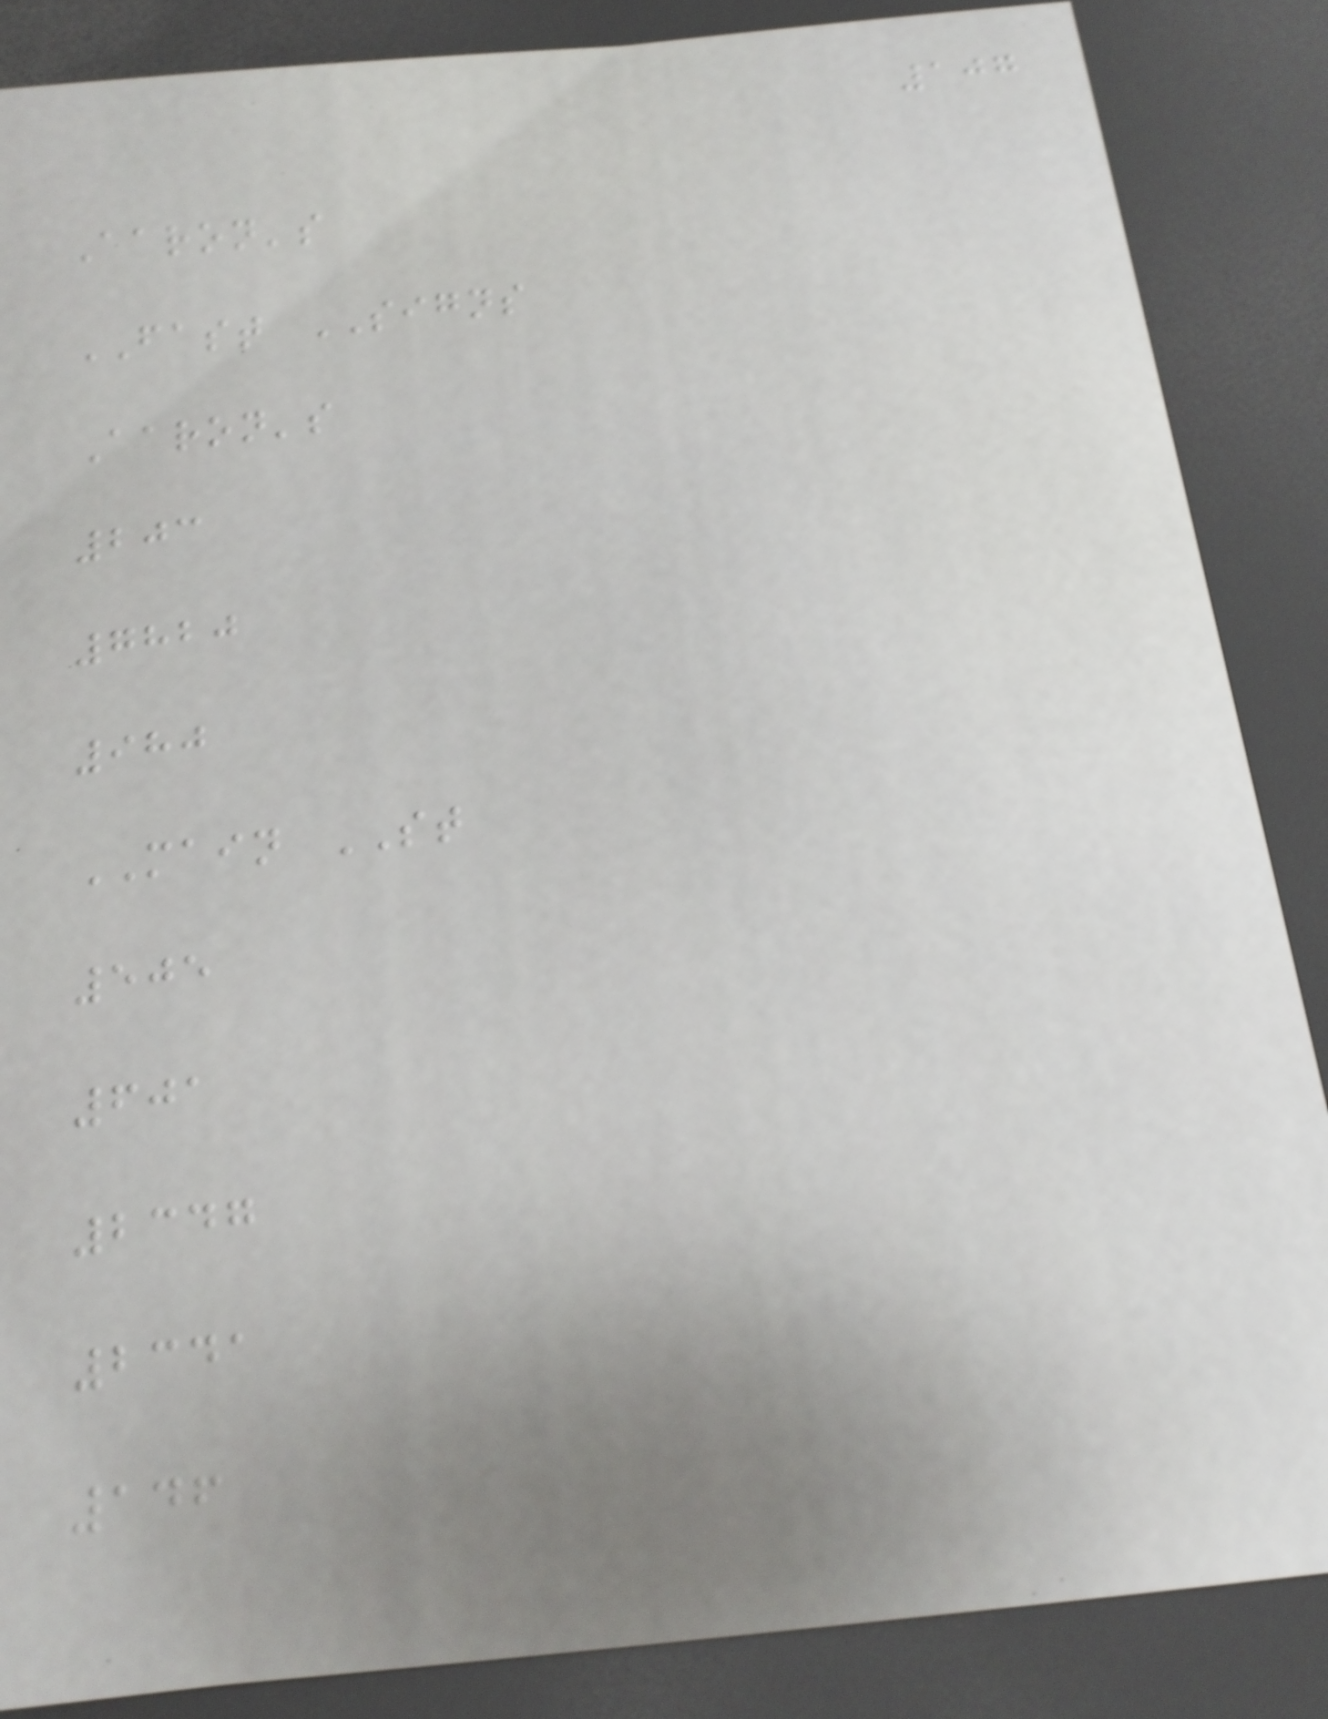107
Aaron's
FAST SIGNS
Aaron's
203
7820
980
MAIN ST
505
601
2347
2341
146
